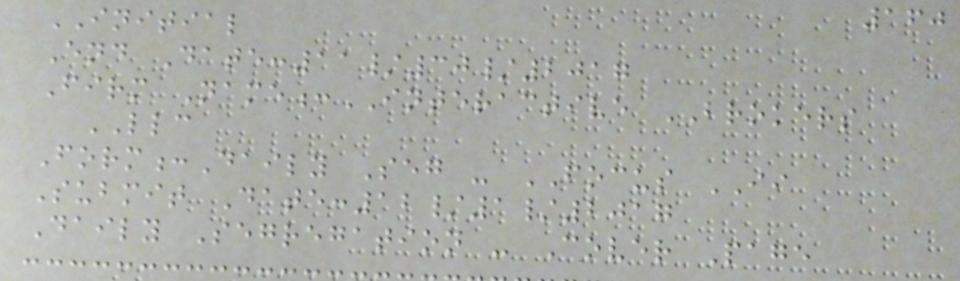160
INITIAL
End Date:11/30/2017
Firm Name:INTERACTIVE BROKERS
LLC
Form:Daily Seg - FOCUS II
Submit Date:12/1/2017
Daily Segregation - Cover Page
